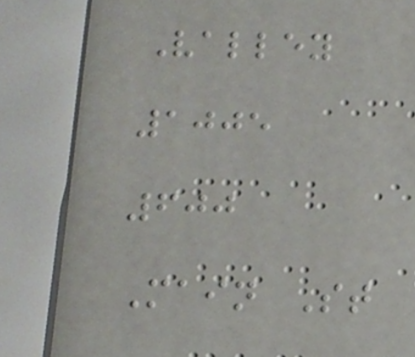Valley
1005
600
Main St
